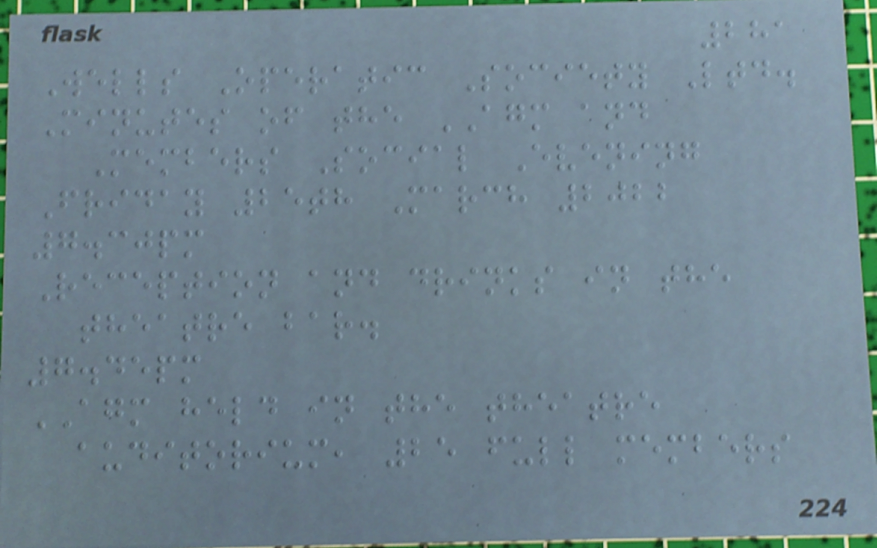281
Wells Operatic Society Ltd.
Minutes of the AGM and
Members Social Evening
Friday 25th March 2022
7.30pm
Reception and drinks in the
theatre bar.
7.45pm
AGM held in the theatre
auditorium, 25 full members
